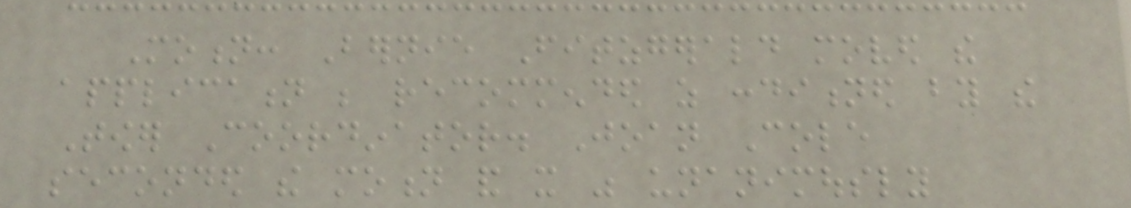Motion: Bernie Fitzgerald moved the
application be recommended as conditioned by the
Tower Coordinator. Joan Cole
seconded the motion and it was unanimously
